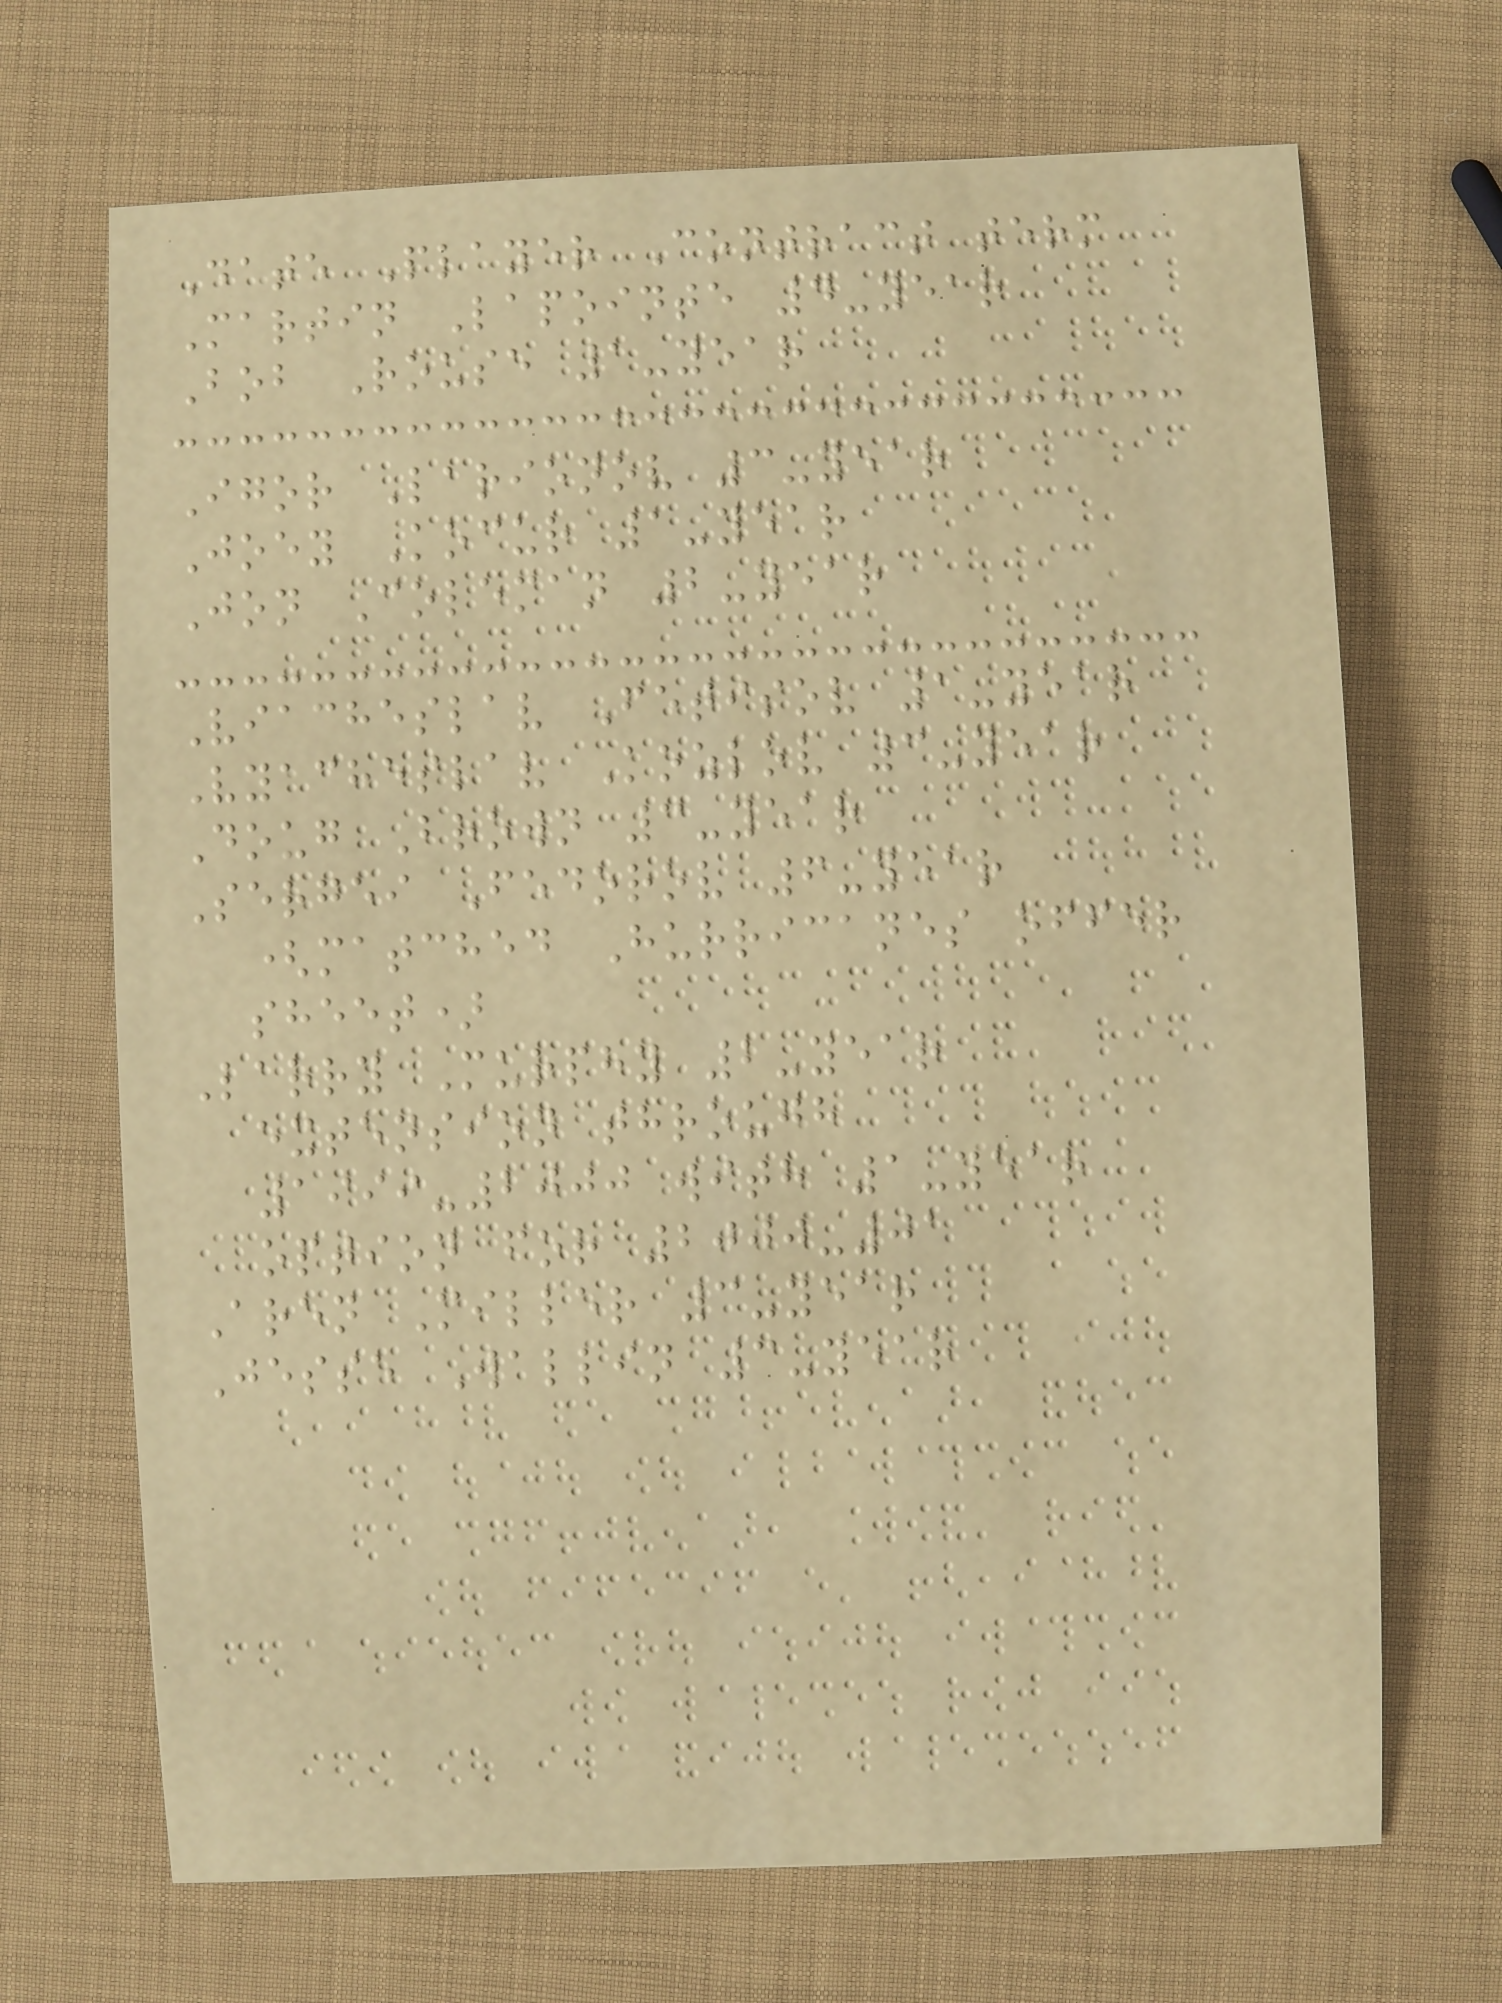Date Player Contract term
Martin Lapointe 4-year
Bob Rouse 1-year
Igor Larionov 3-year
Joey Kocur 1-year
Jon Coleman 2-year
Viacheslav Fetisov 1-year
Vyacheslav Kozlov 3-year
Doug Brown 3-year
Sergei Fedorov 6-year
(matched Hurricanes offer
sheet)
Larry Murphy 2-year
extension through
1999-2000 with 1-year
option for 2000-01
Aren Miller 3-year
Jesse Wallin 3-year
